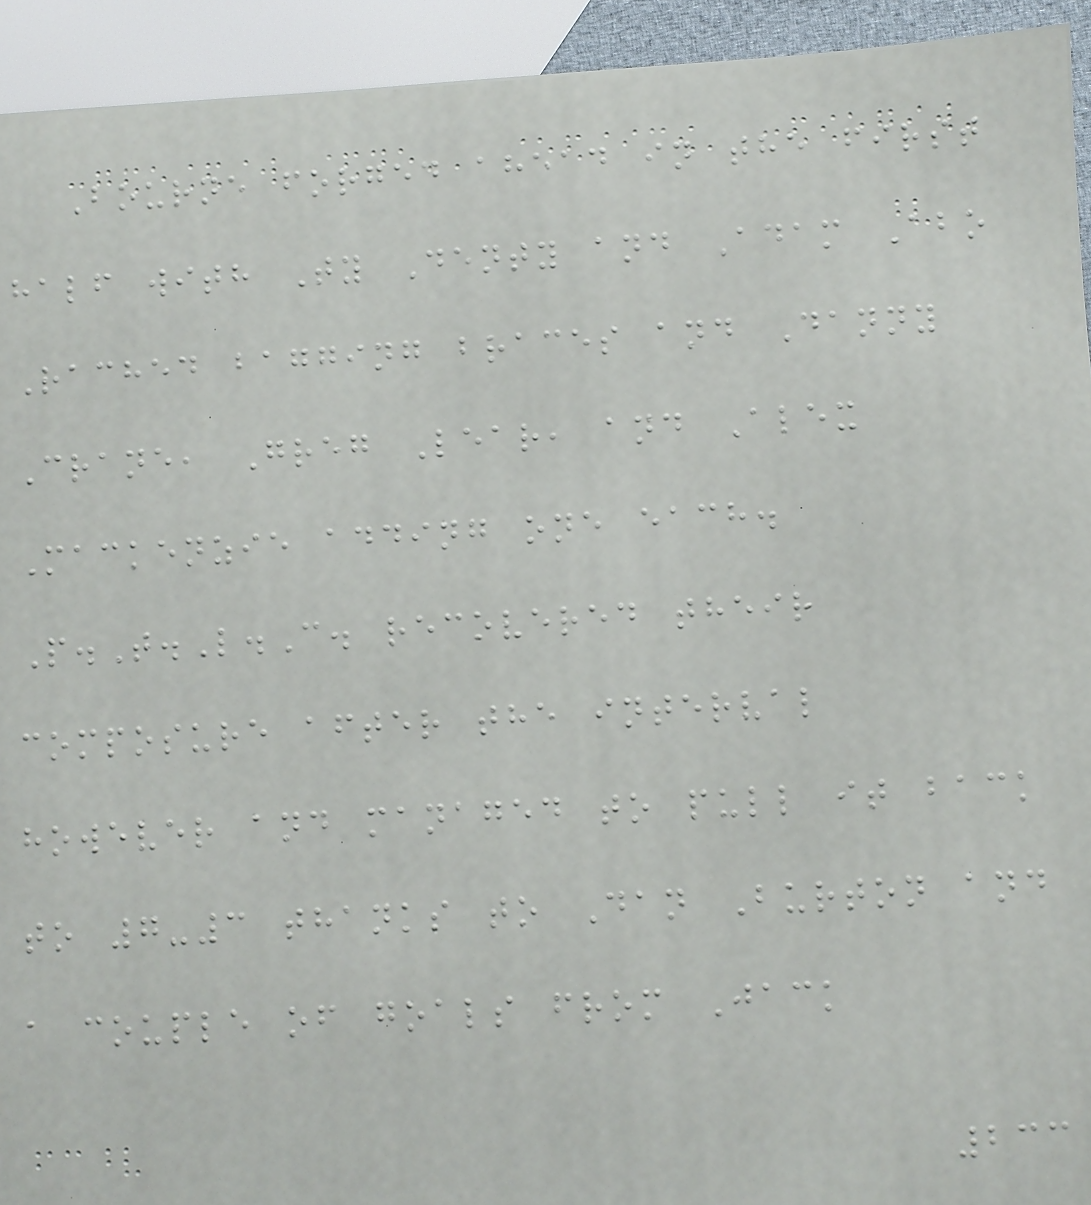Bourne forged ahead in the first
half with Ty Denty and Adam Abo
Rached bagging braces and Danny
Crane, Greg Lear, and Alex
Mackenzie adding one each.
P.T.L.C. recovered their
composure after the interval
however and managed to pull it back
to 7-3 thanks to Dan Burton and
a couple of goals from Jack
233
